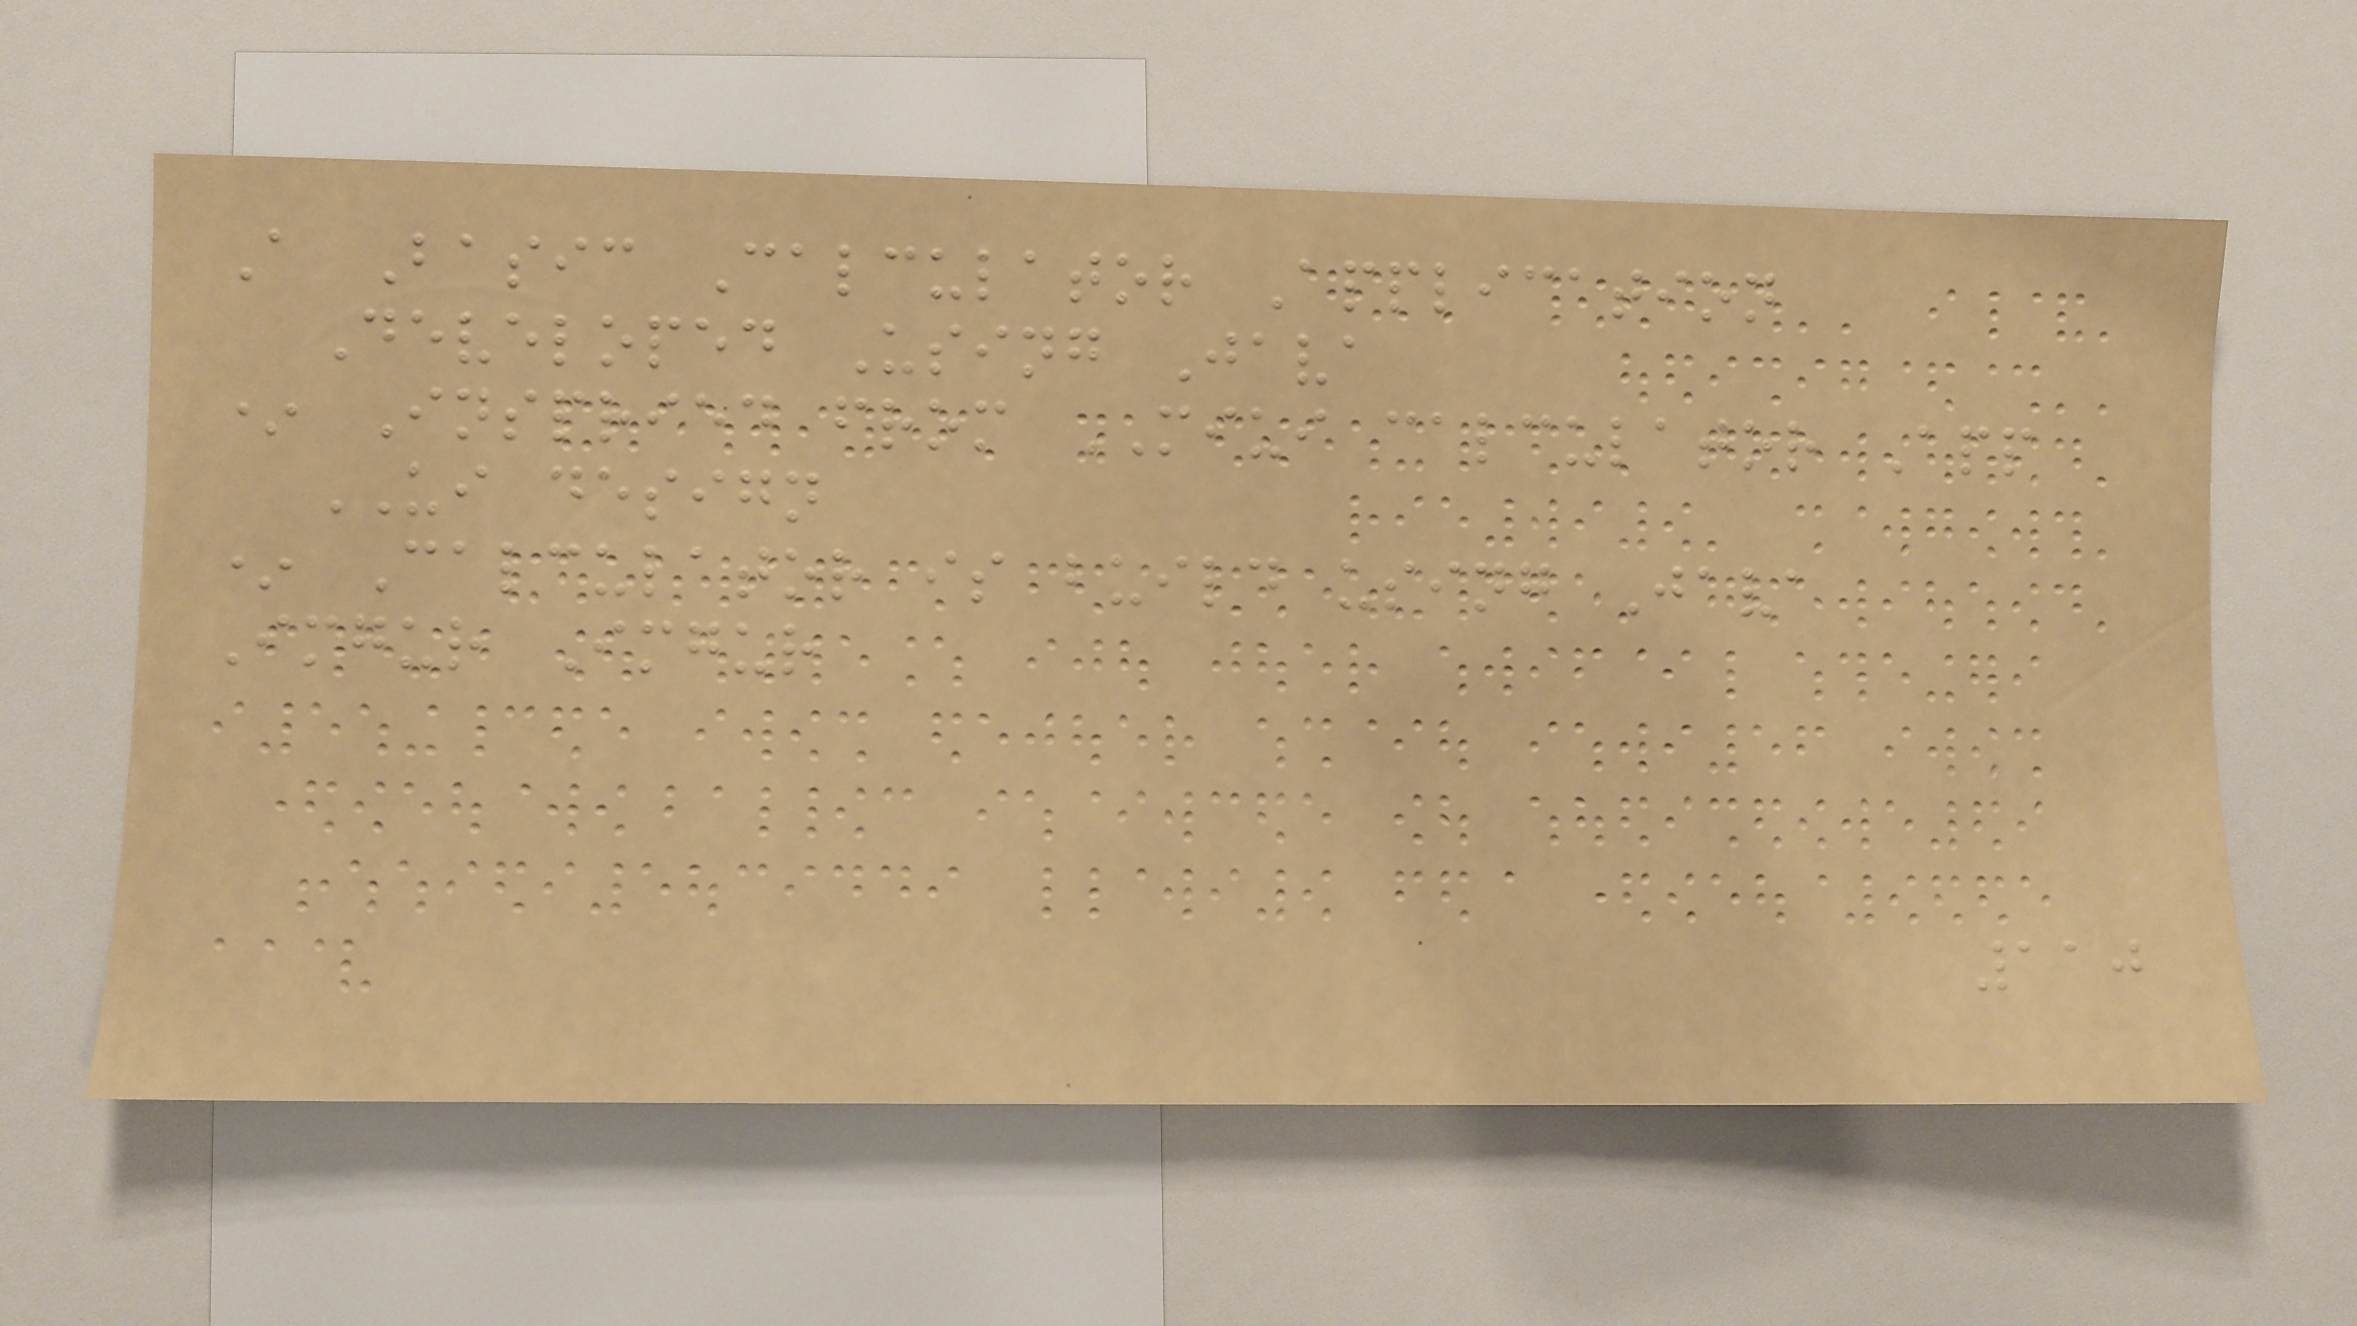A Basic Calculator Application
Developed Using Java
* Inspried from MIUI calculator App
UI design
* Calculator is build using Java
Imgur Imgur
110
